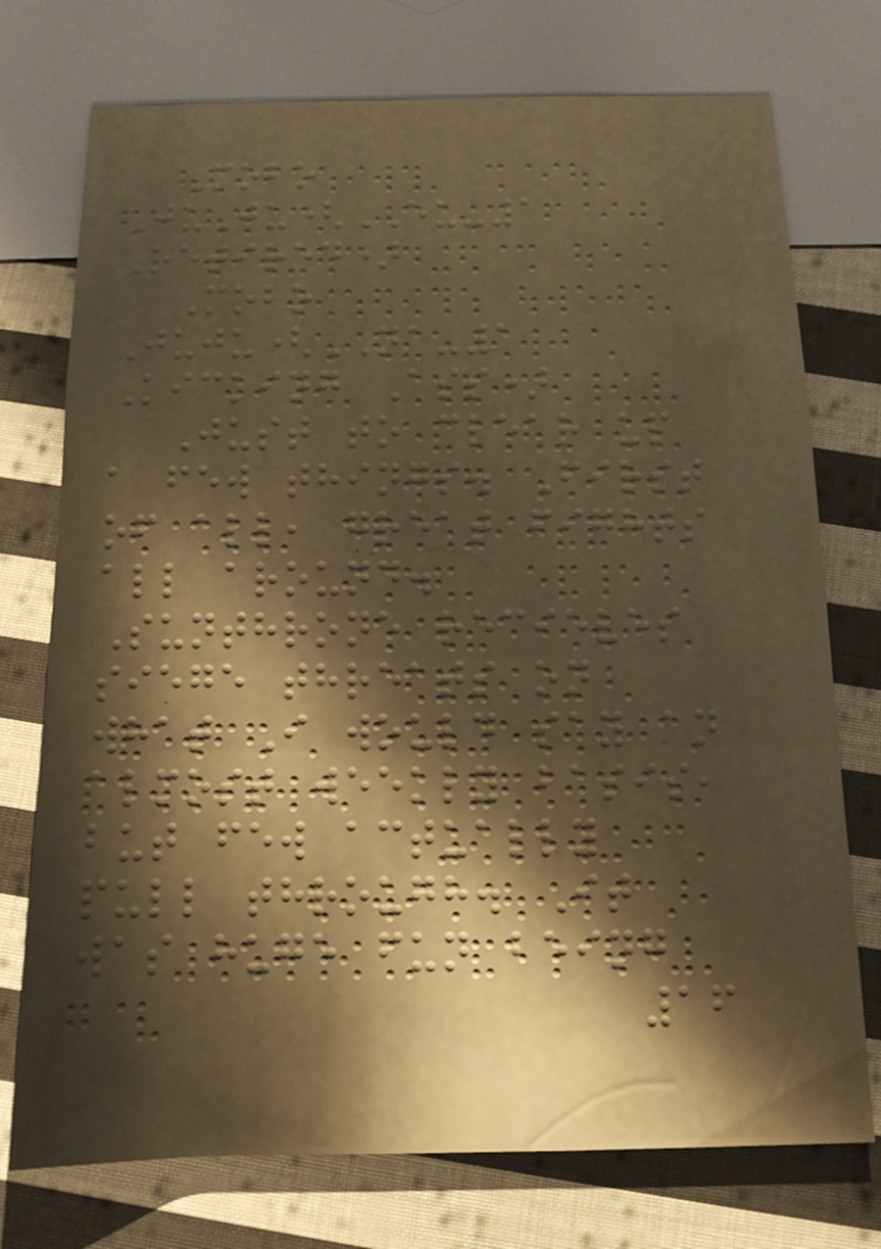Mobo
JuJu(EU-1
Retired)
Mobo
Juju(NA-1
Kicking Ass)
Just to clear up
a few things. First
of all, great fights
all around.
Sunthrone recieves
siege threats on
what I would say an
almost weekly basis,
but few actually
pull through. It
was huge fun being
16
